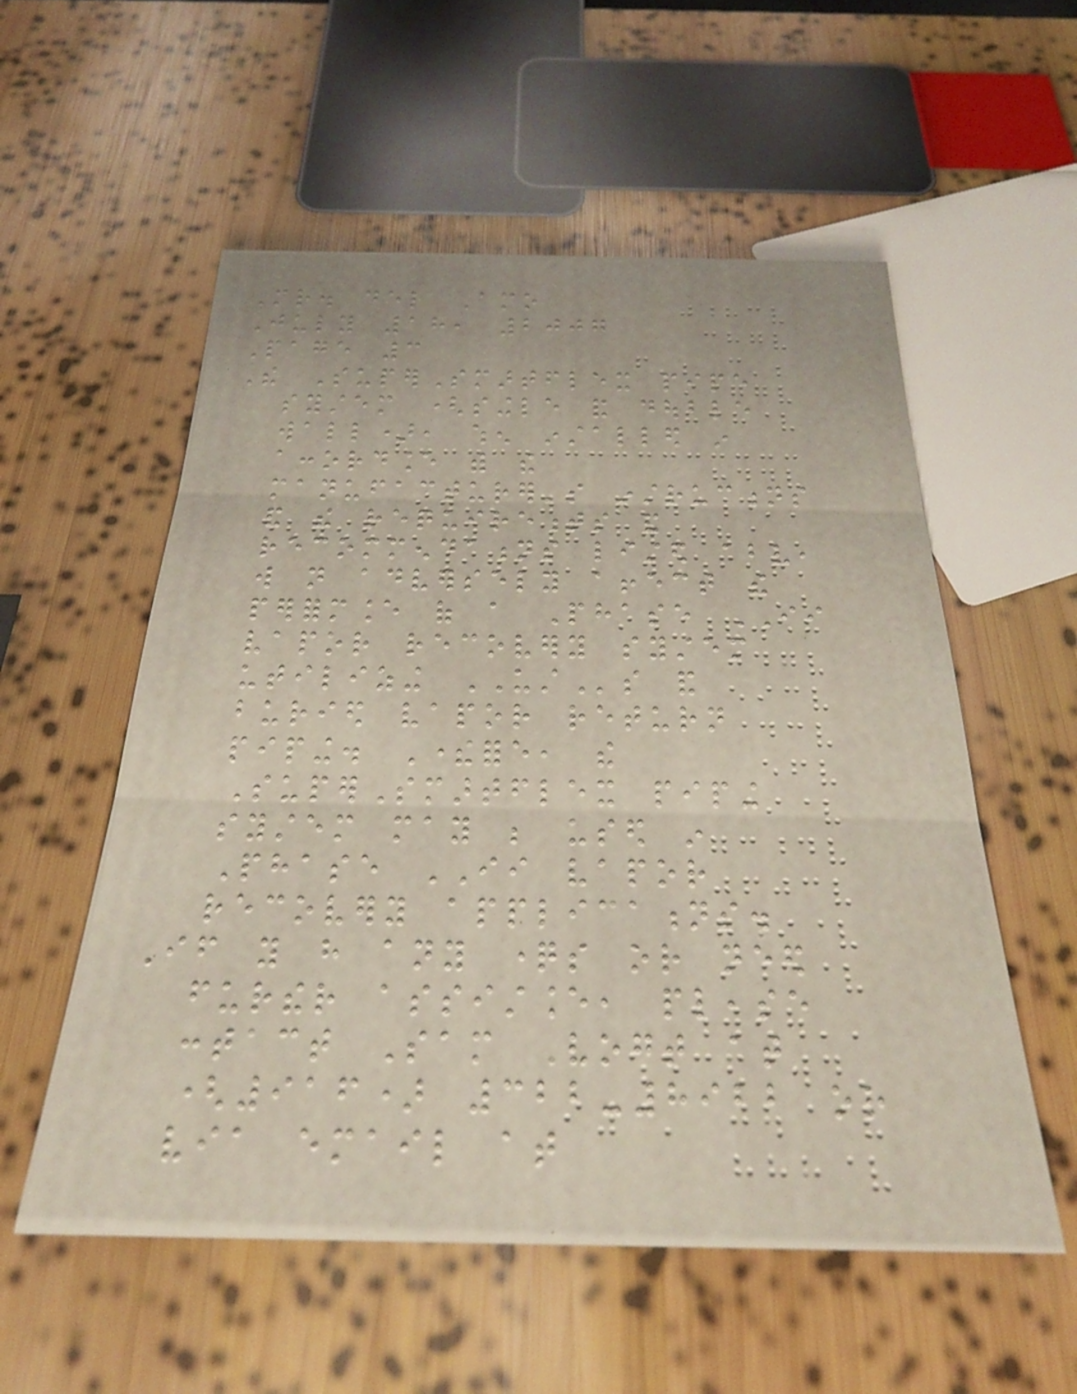Mr. del Amo
July 18, 2007
Page 3
The SuperSmartflex pipe
system (single and double
wall), when installed in
accordance with the
manufacturer's instructions
and the requirements and
recommendations listed above,
will not adversely affect the
performance of a Phase II
vapor recovery system
utilizing USTs and
buried vapor return
piping. Therefore, the
SuperSmartflex piping
system may be used in
Phase II vapor
recovery applications.
If you have any questions or need
further assistance, please
contact Sam Vogt at
(916) 322-8922 or
via email at
